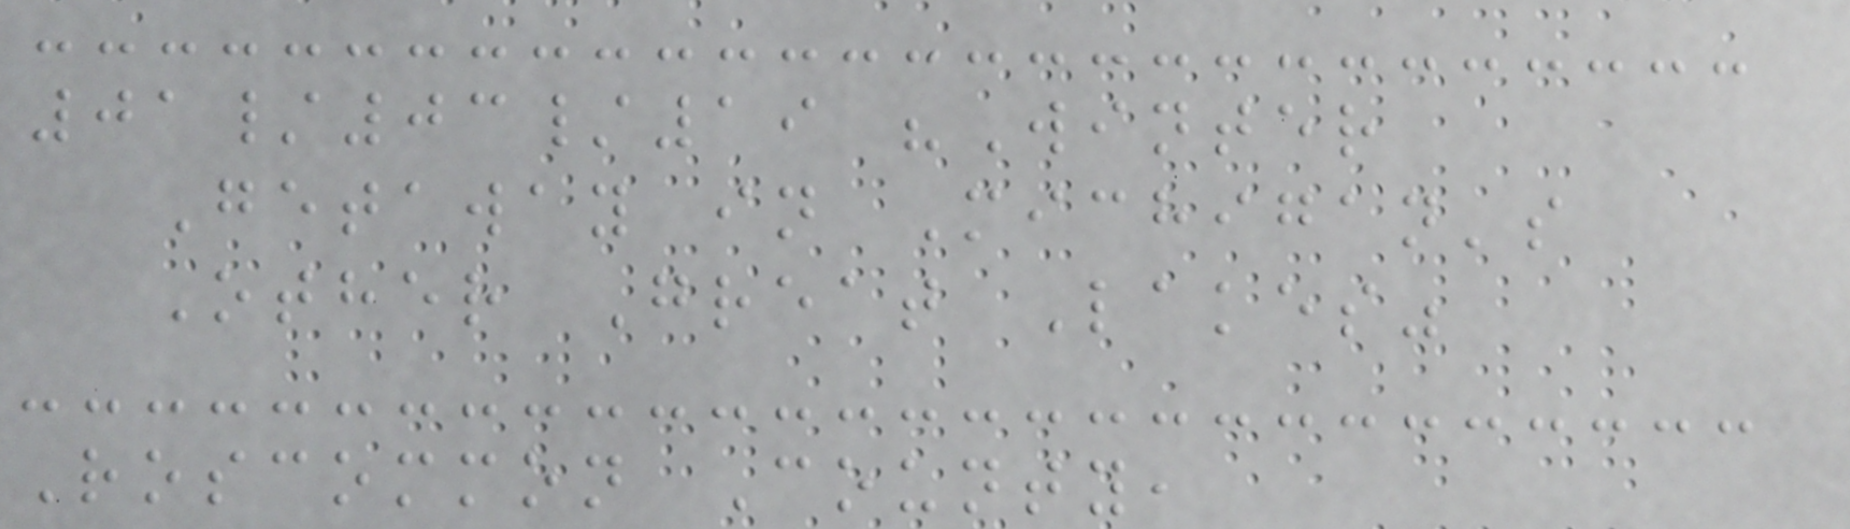01/03/19 "Winter
Getaway in Michigan's
Other Great Lakes"
Roscommon County,
